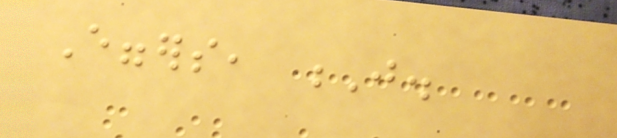Eggers, J.
